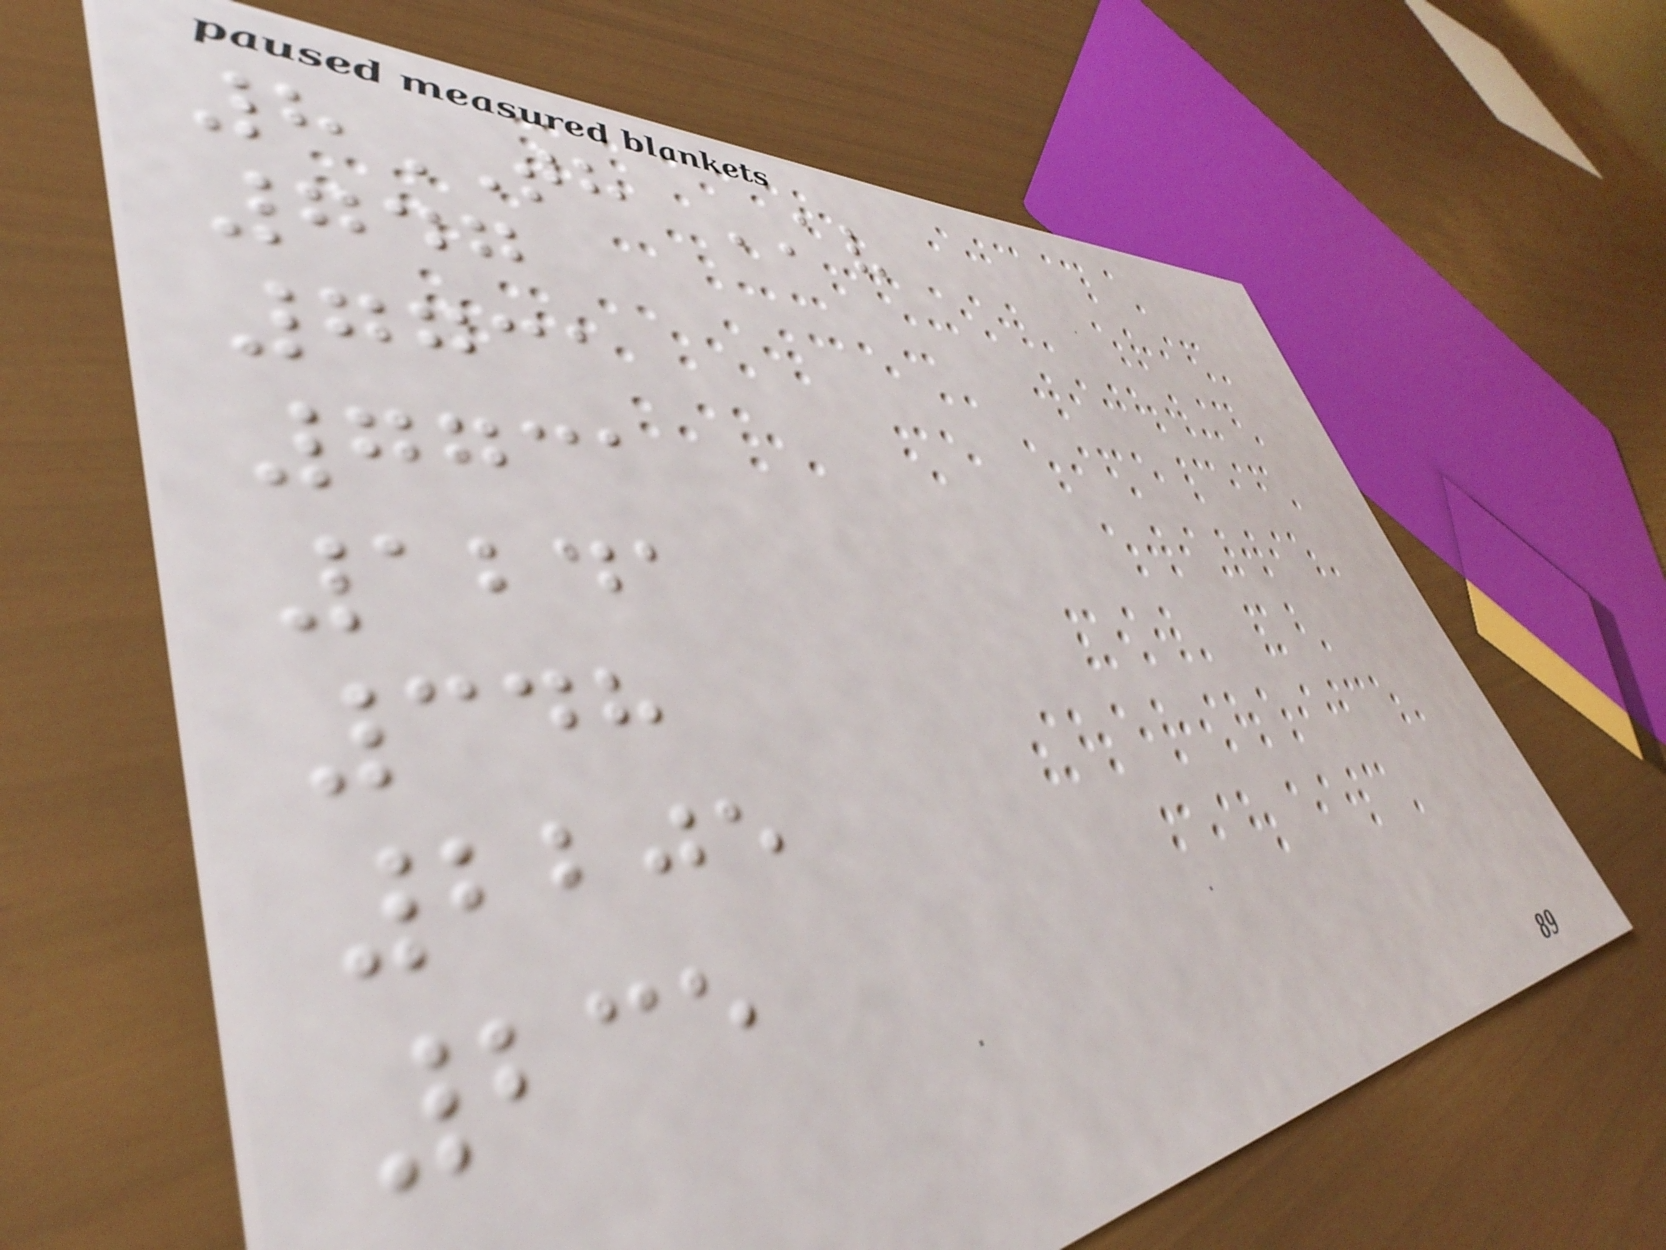8TH AV
747
7731
7731
1241
348
2205
235
